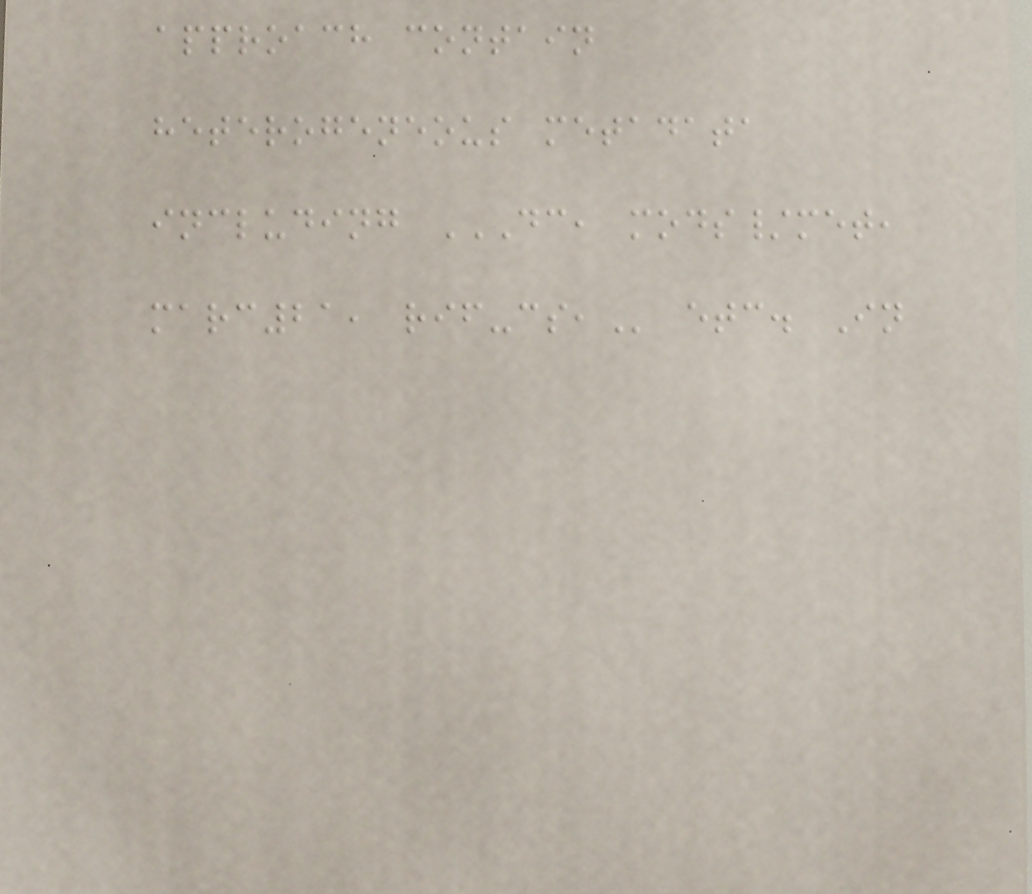approach contain
heterogeneous metadata
including DC, MODS/MET,
MARC21, RIF-CS, etc. In
